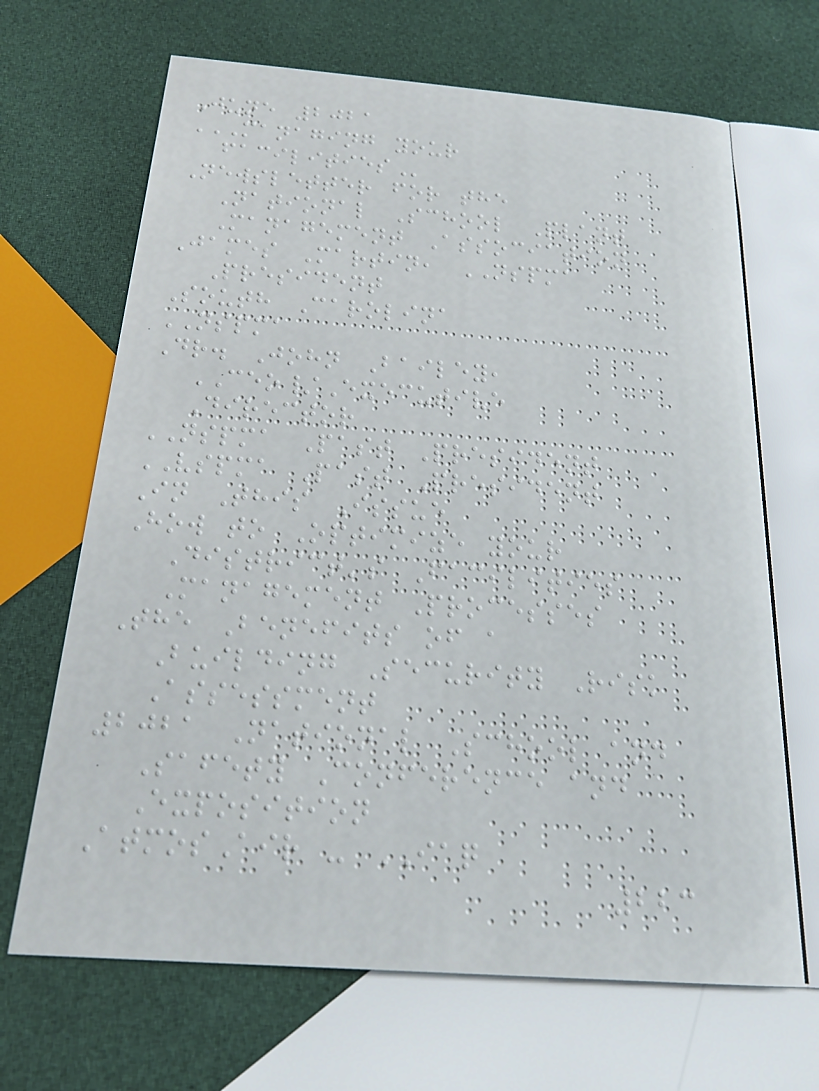June 2021
MANAGING YOUR
FACILITIES
Newsletter for the
National School Plant
Management Association
James Martin, NSPMA
President
South Carolina
NSPMA
Dr. John Bailey,
CEO/Executive
Director
NSPMA Past President
VSPMA Past President
In This Issue
How to Optimize your
District's Facilities
Management Processes
The Benefits of a
Building Security Risk
Assessment
2021 National School and
Safety Conference and
Exposition
AtmosAir - IAQ
223
